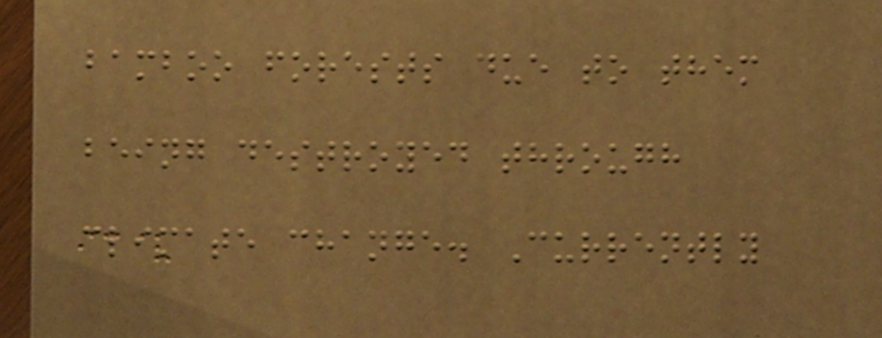bamboo forests due to them
being destroyed through
climate change. Currently
